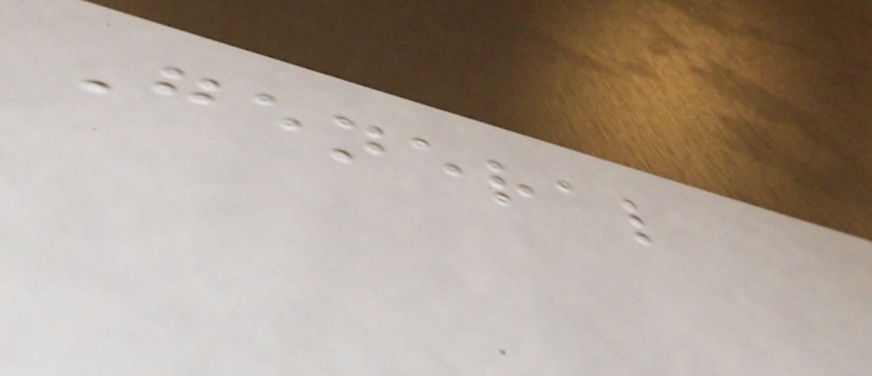General
